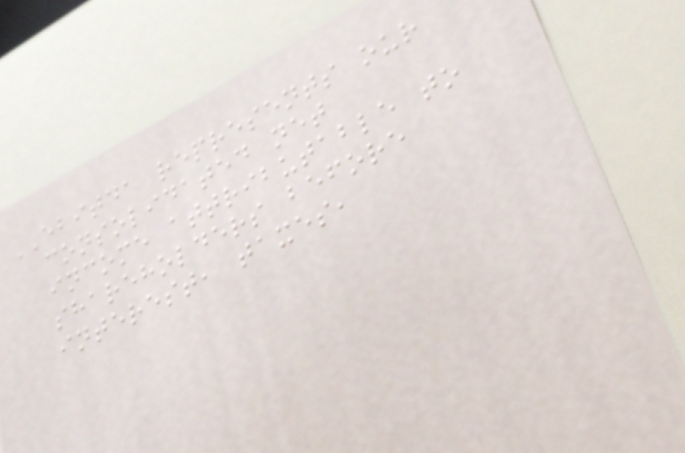EBITDA represents our
consolidated net
income attributable to
shareholders before
interest, taxes,
